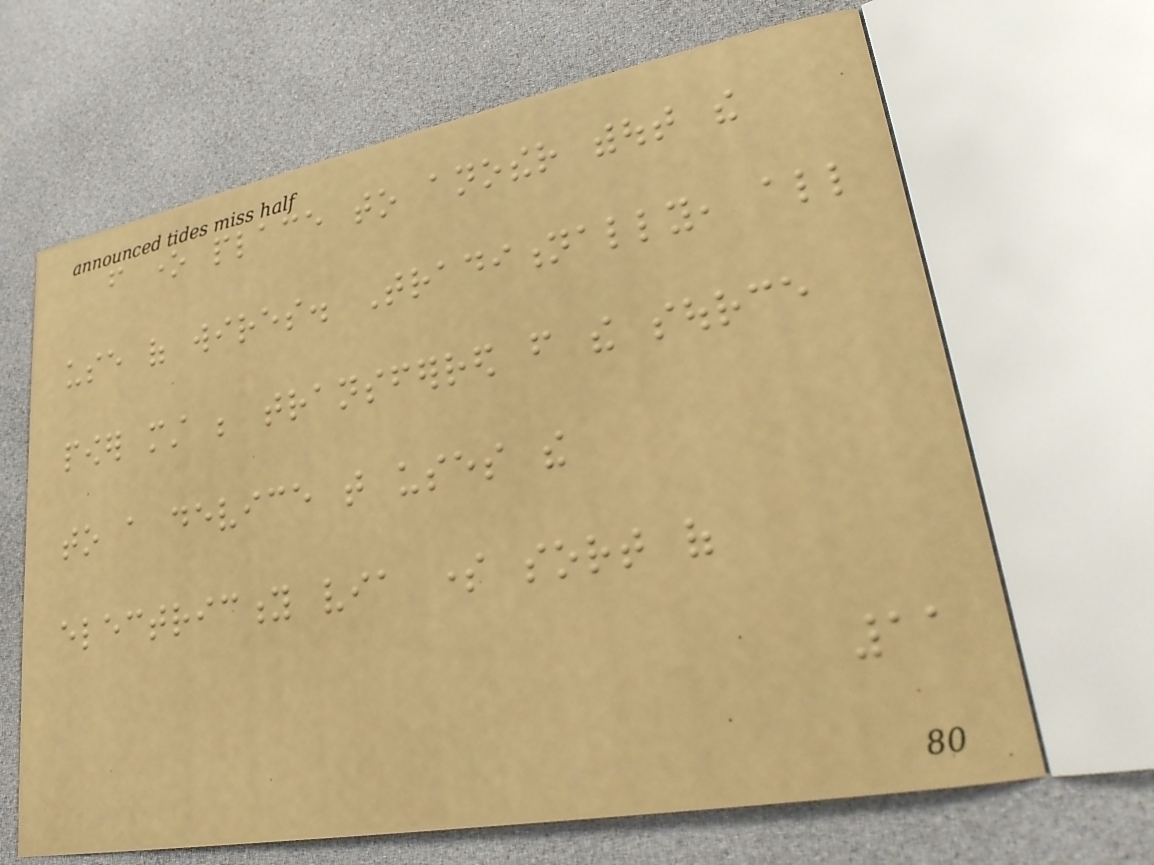from one place to another without the
use of wires. Traditionally, all
power must be transferred from the source
to a device that uses the
electricity via some sort of
11
